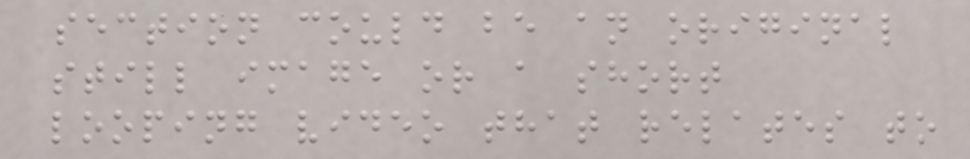section could be an original
still image or a short
looping video that relates to
